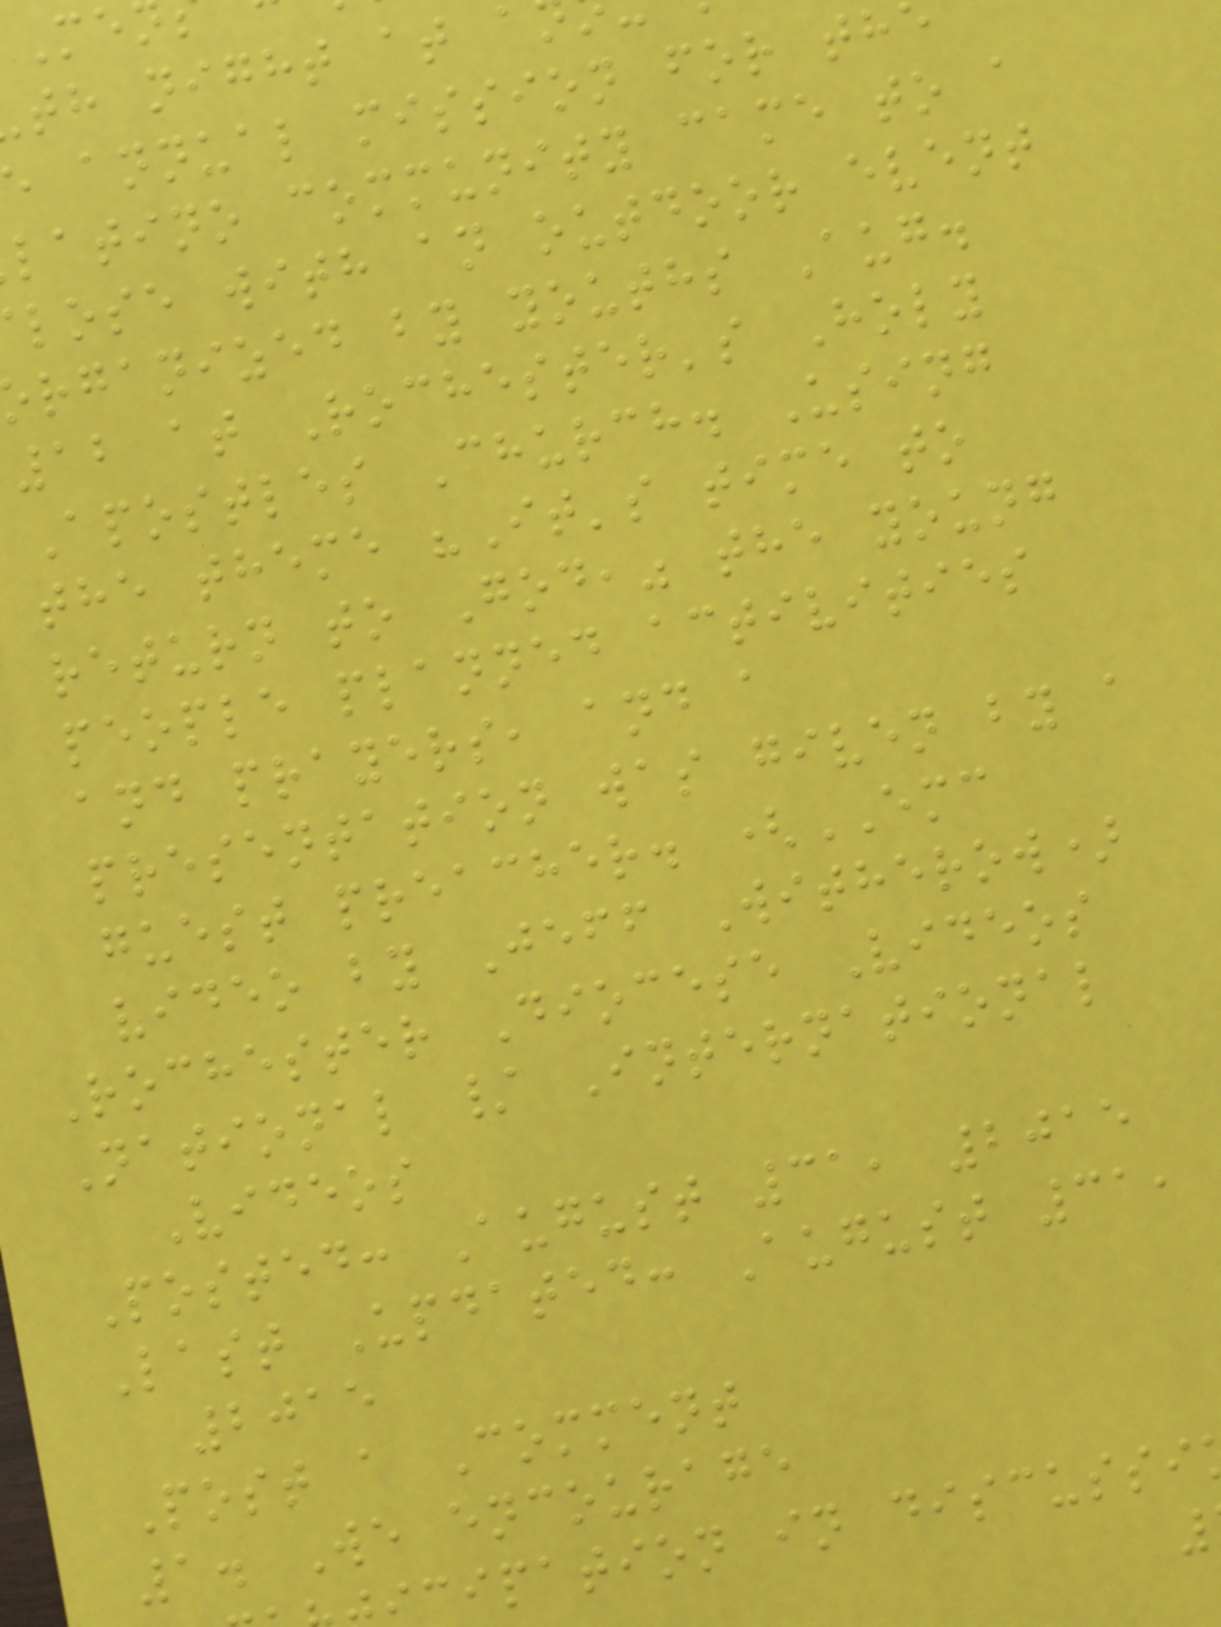th night at a
annual mission for th
latino community came to a
lose with an outdoor event
rganized by youths Aug.
12 at Rochester's Holy
Apostles Church. Using
the theme "It's time to
return to God," the young
people planned activities
and prayers, and a
presentation was given by a
guest preacher. (EMC
video by Jeff Witherow)
Rochester Diocese Videos
National / International
Videos
Posted: August 31, 2015
Last Updated: August 31,
2015
Post a Comment
1. We encourage
cipation in discussi
